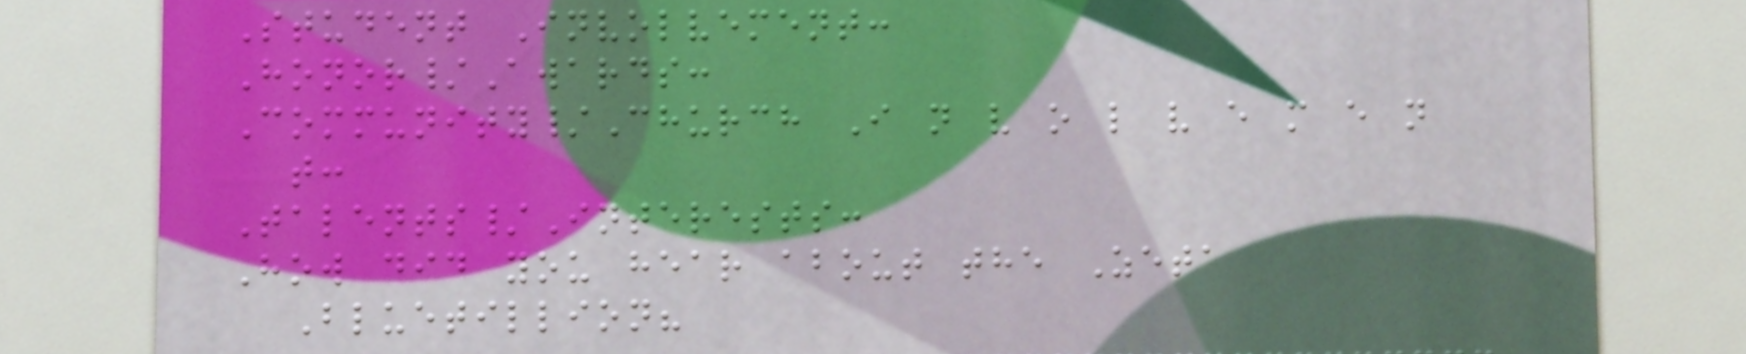Student Involvement:
Honor/Awards:
Community/Church I n v o l v e m e n
t:
Talents/Interests:
How did you hear about the Zeta
Bluetillion?
